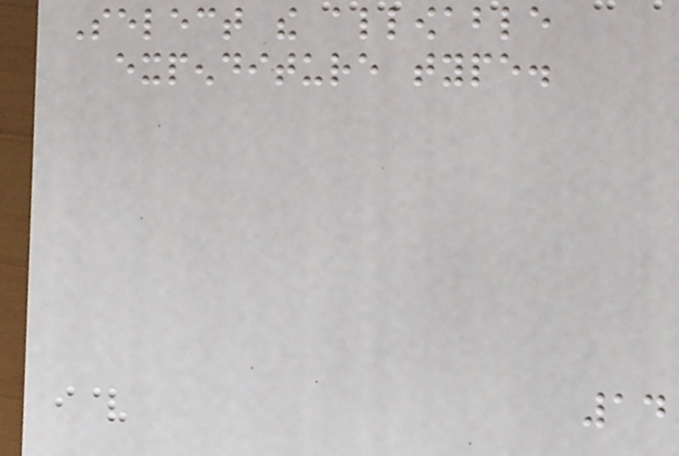Select the allowable
expenditure type.
14
